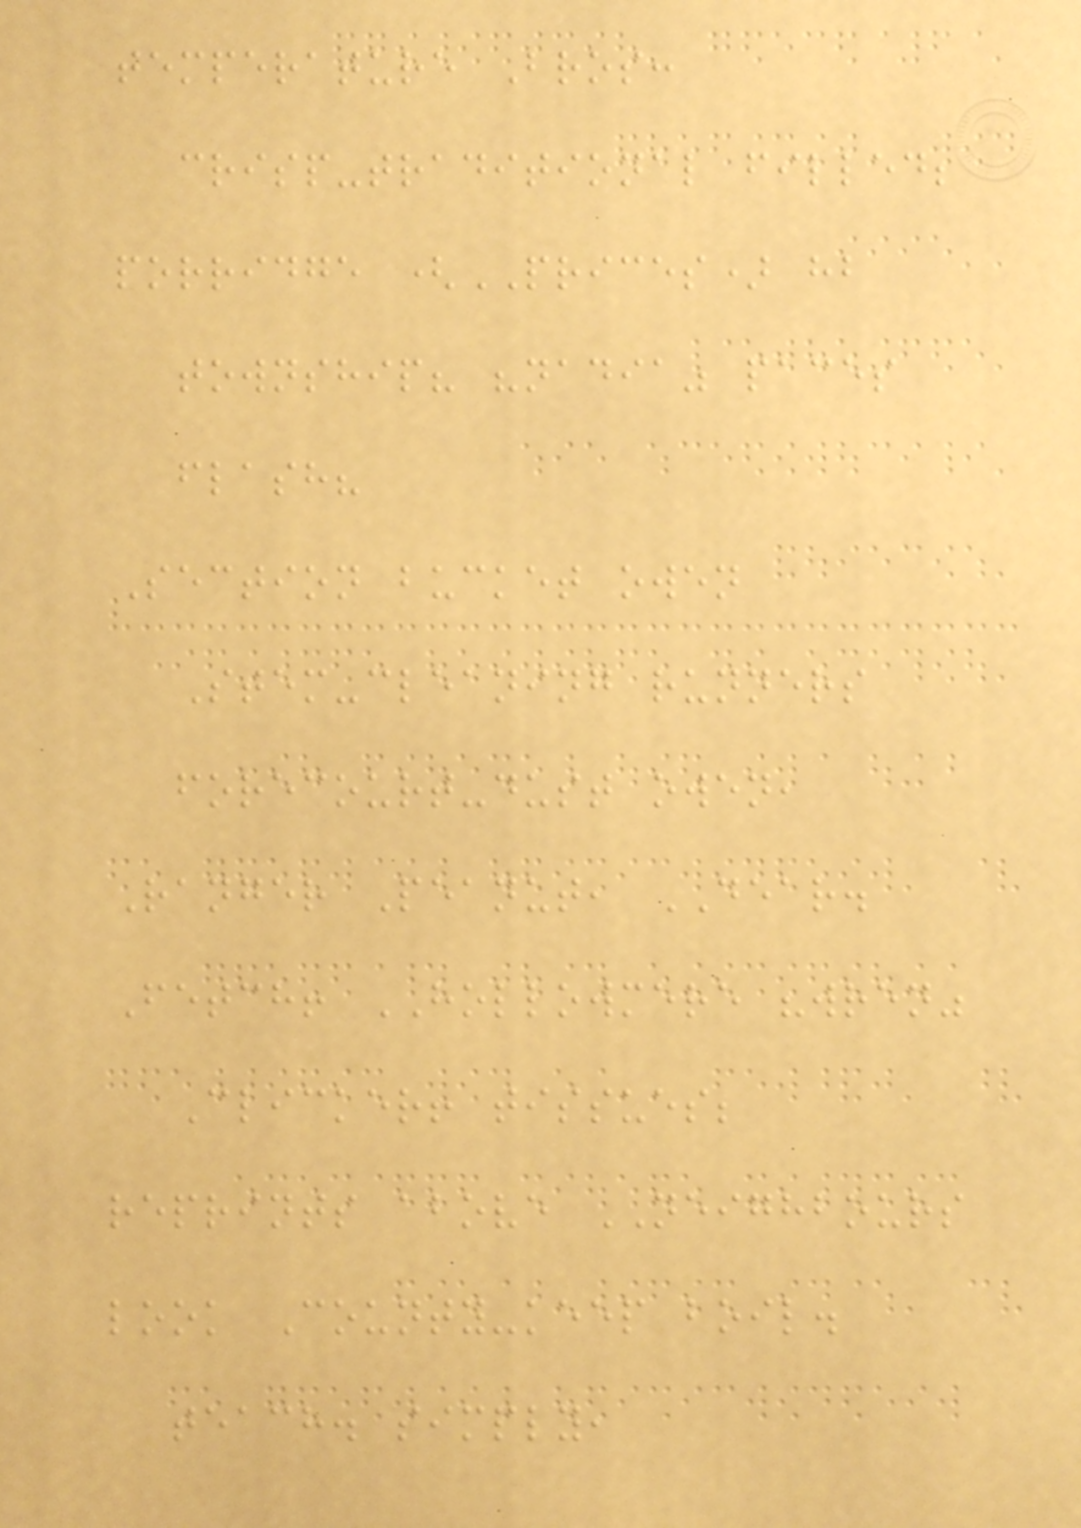temperature Bros:
crisp-traditional filled;
porridge (PRICES) hb
township? "nadia" paces
flash?
Section bucket owen
Stem-cleaning runners
forecourt-dust owen,
Ranger Peanut, DEAR.
Fetch! HOLLOWMERE "wren"
Clicker! tissues;
reprints above NEIGHBOURS
look County-keep boil.
teach. simply,
